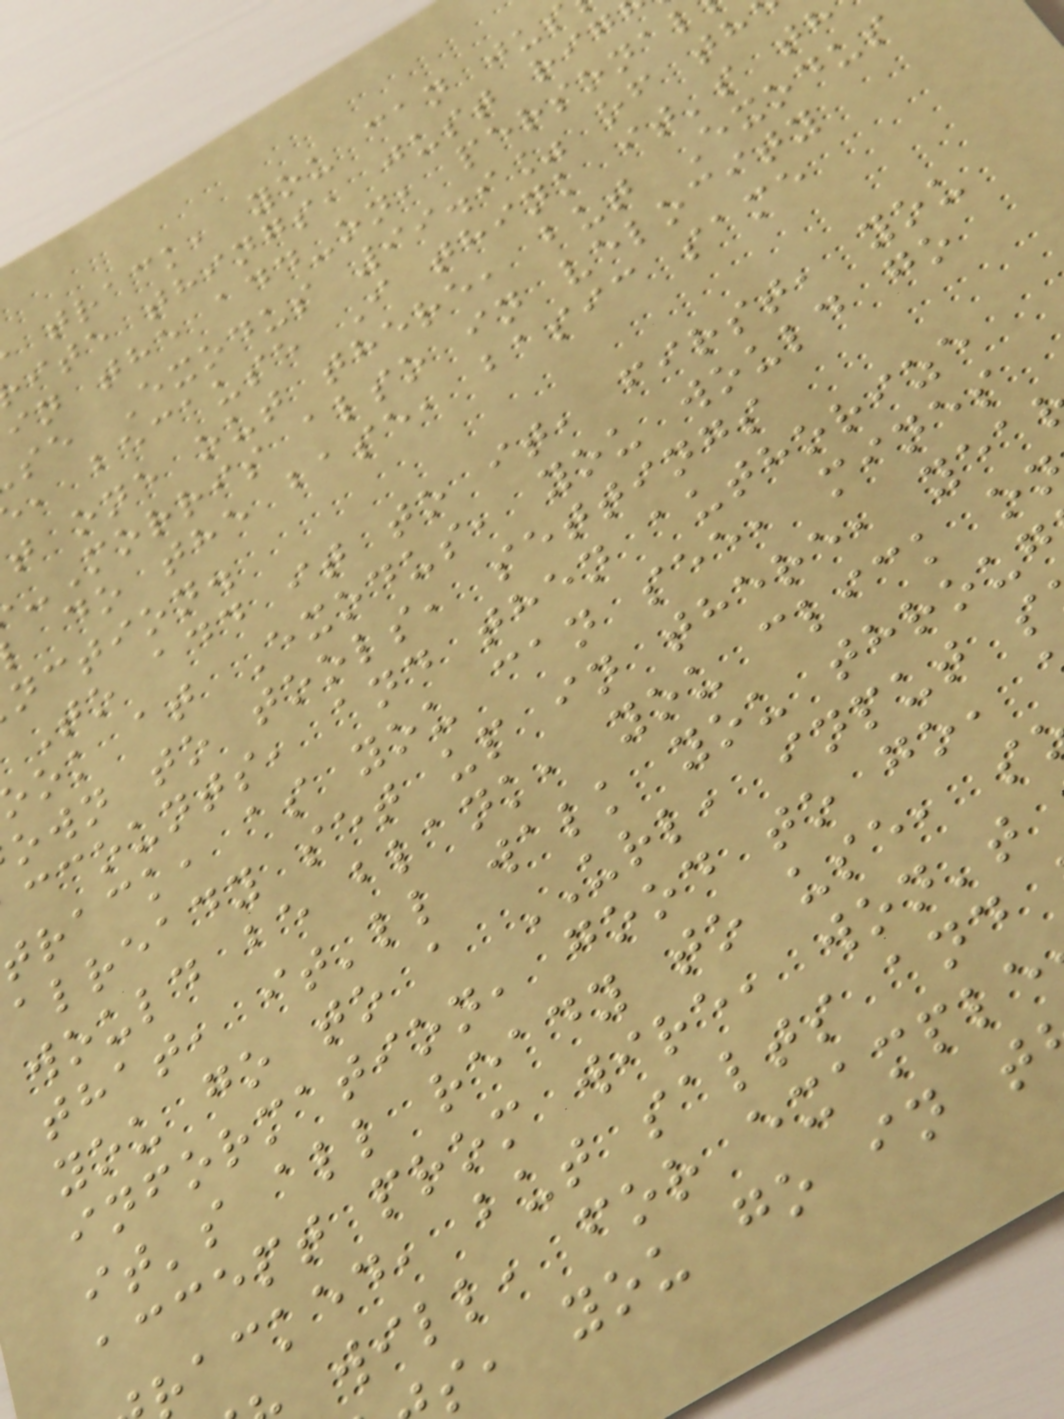track, you can jus
ite things, just rig
in the add-on, personal
se Exodus 99.9% of th
, because I think it's th
t one out there, but Exodus
-Morris also in velocity
do the base, basic same
nction.
To add it to it, first, you
ok at Exodus, you would go
own to tools, settings
ccounts, and then authorize
rack, as you can see, mines
already set up in there, yea
would be blank, you click o
that, it'll walk you throug
you go to a URL, input s
information, good to go,
it's all ready to use, s
accept prom wire, won't
acked, but salts and
will, for example
s, you go in t
